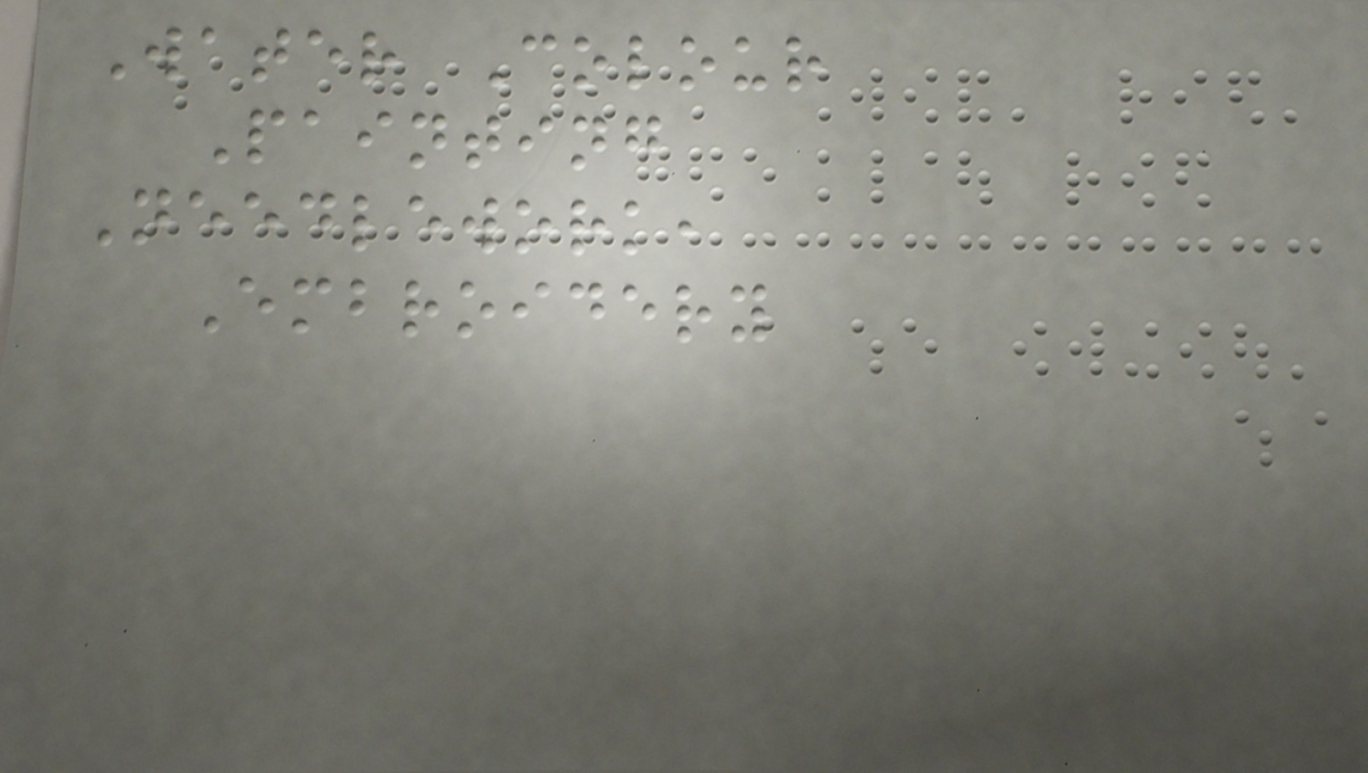Water Colour
Painting
Needlework,
Embroidery
